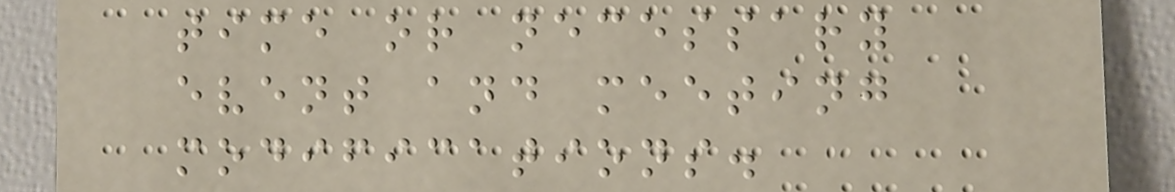time or necessary
event and meeting
modifications.
